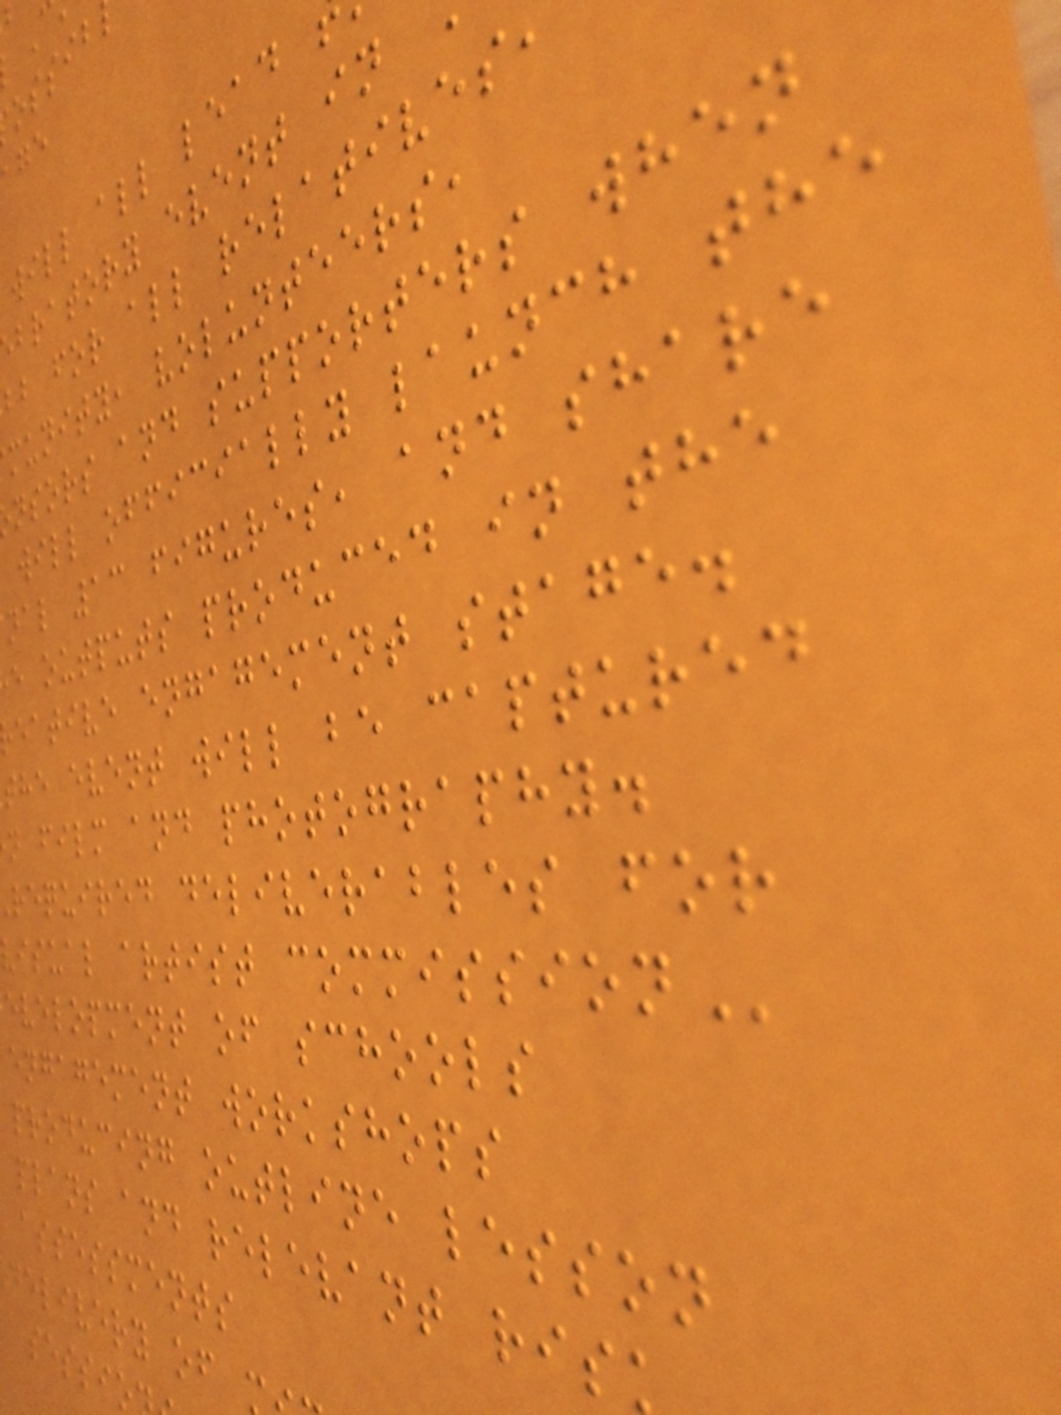will all lead
bratory event in
bb for all relatives
munity, volunteers,
nsors and supporters when
will officially launch the
nal 13 figures, and share
e outputs produced in the
reative engagement stage.
the event will be captured
n film and photography.
required deliverables for
visual artist
evelopment of schools
engagement workshops
producing outline lesson
plans and relevant ris
assessments
delivery of
